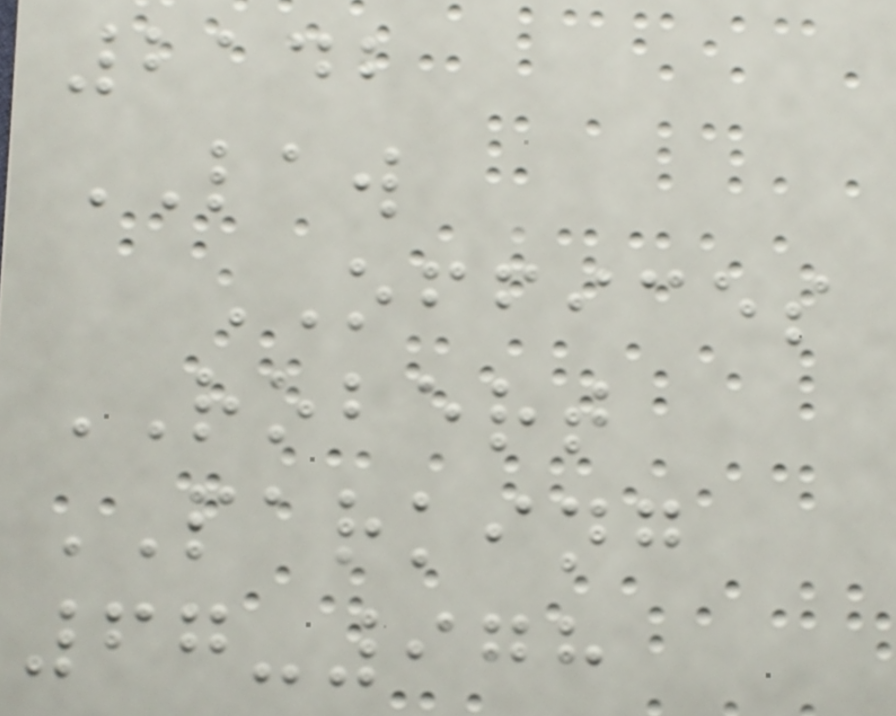2142
LAW
OFFICES
ROBERT
PARKING
67-978
